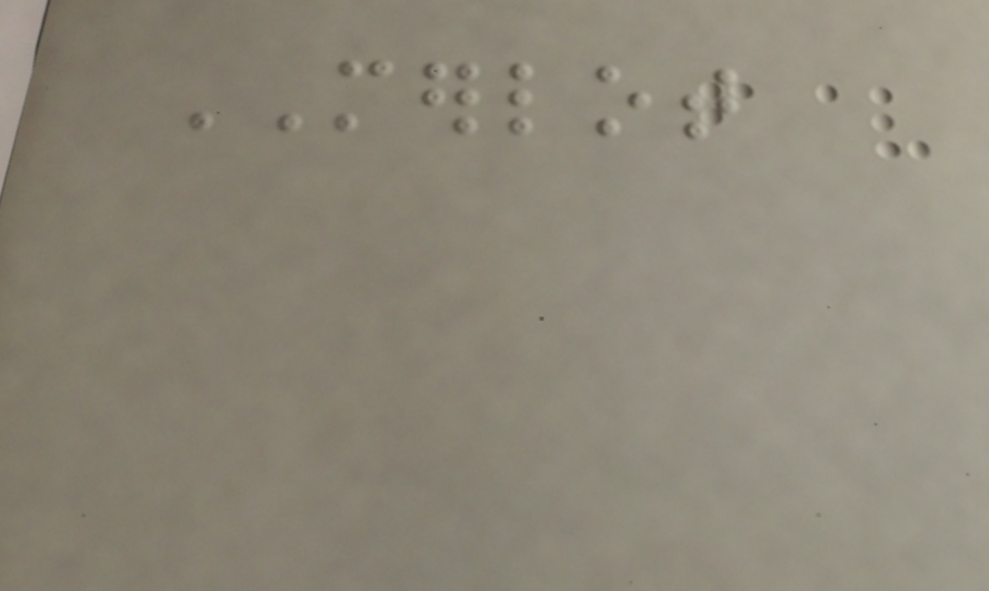MERLOT
